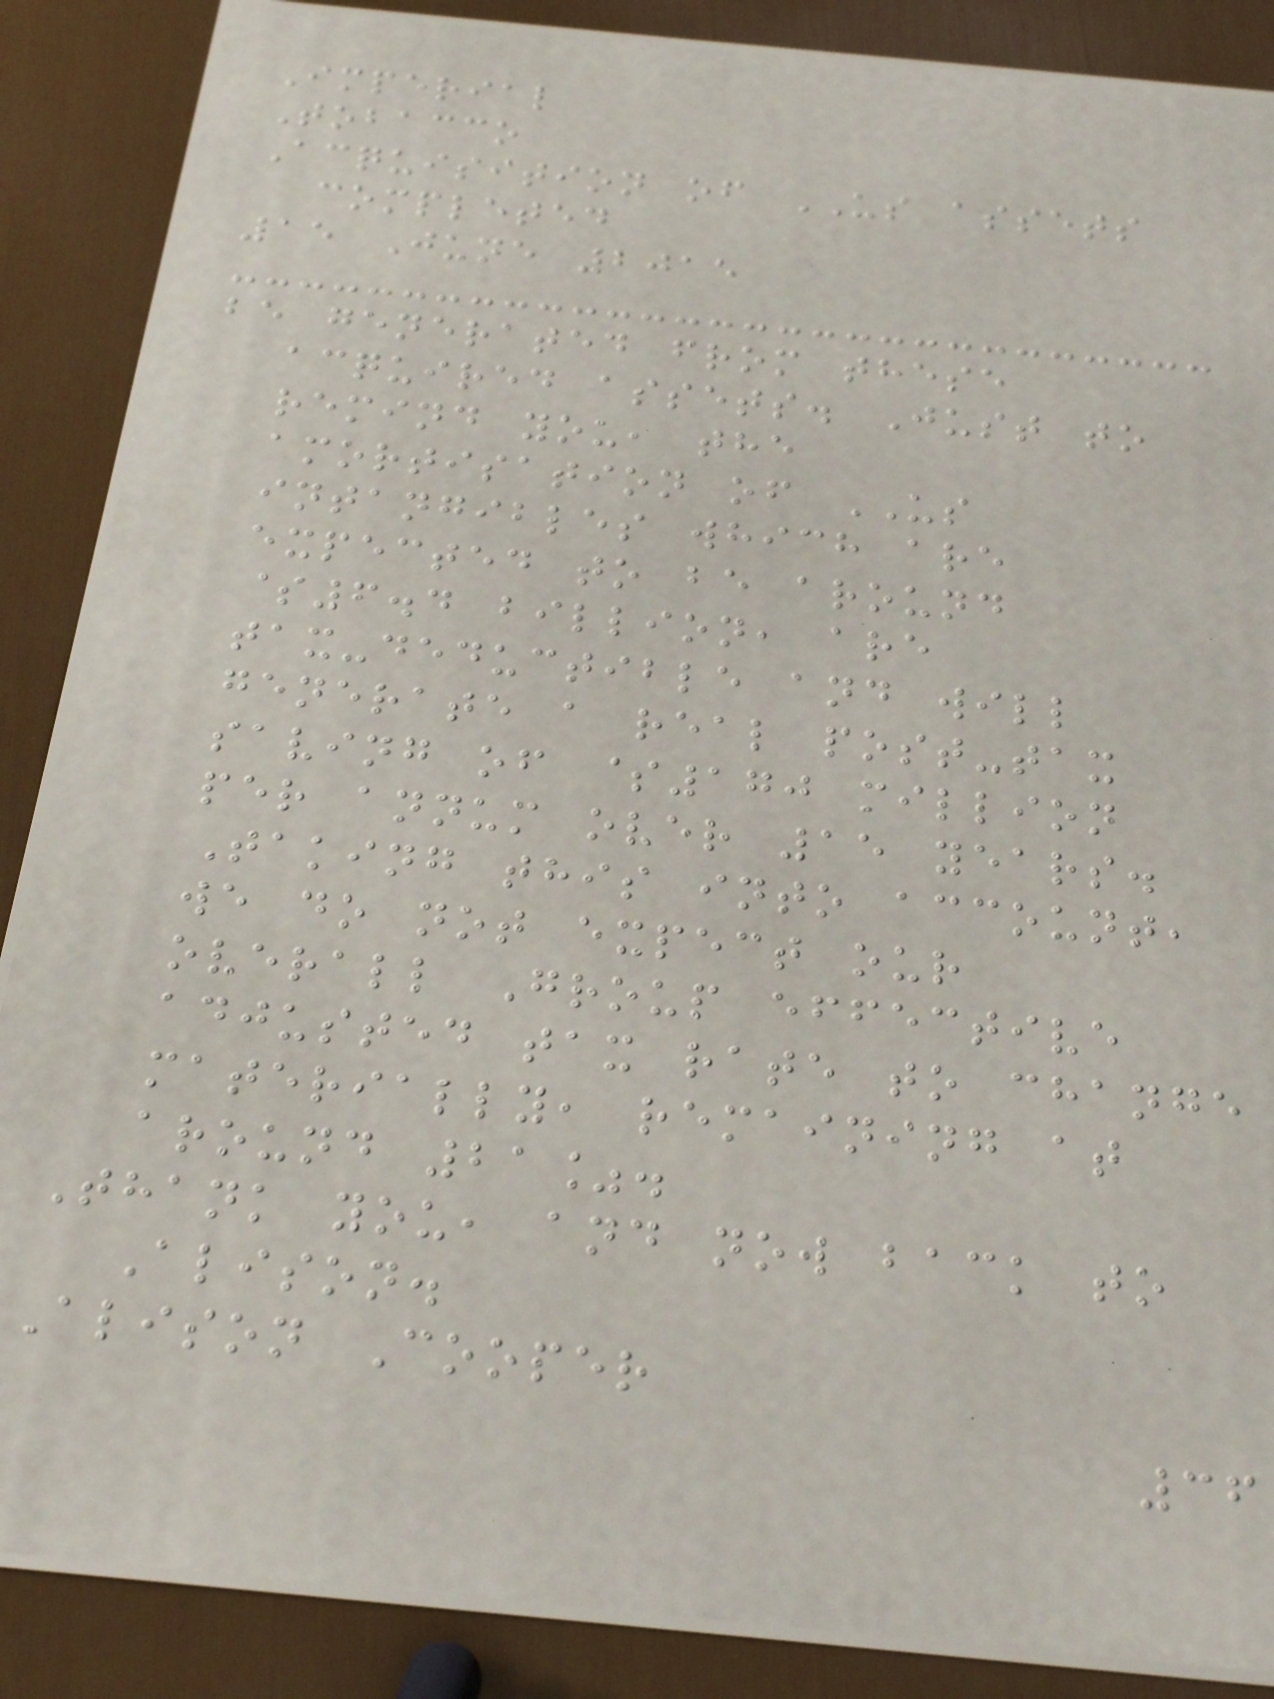Imperial
Tobacco
Acquisition of US assets
completed
15 June 2015
be generated from these
acquired assets. Just to
remind you, the
amortisation of US
intangibles which are
expected to be around
$6.4 billion, are
tax-deductible and will
generate a real post-tax
saving of $170 million
per annum over 15 years.
Taking this into account,
we do not expect our
overall Group effective
adjusted tax rate to change
materially, remaining at
around 21%.
Thank you, and now back to
Alison.
Alison Cooper
36
